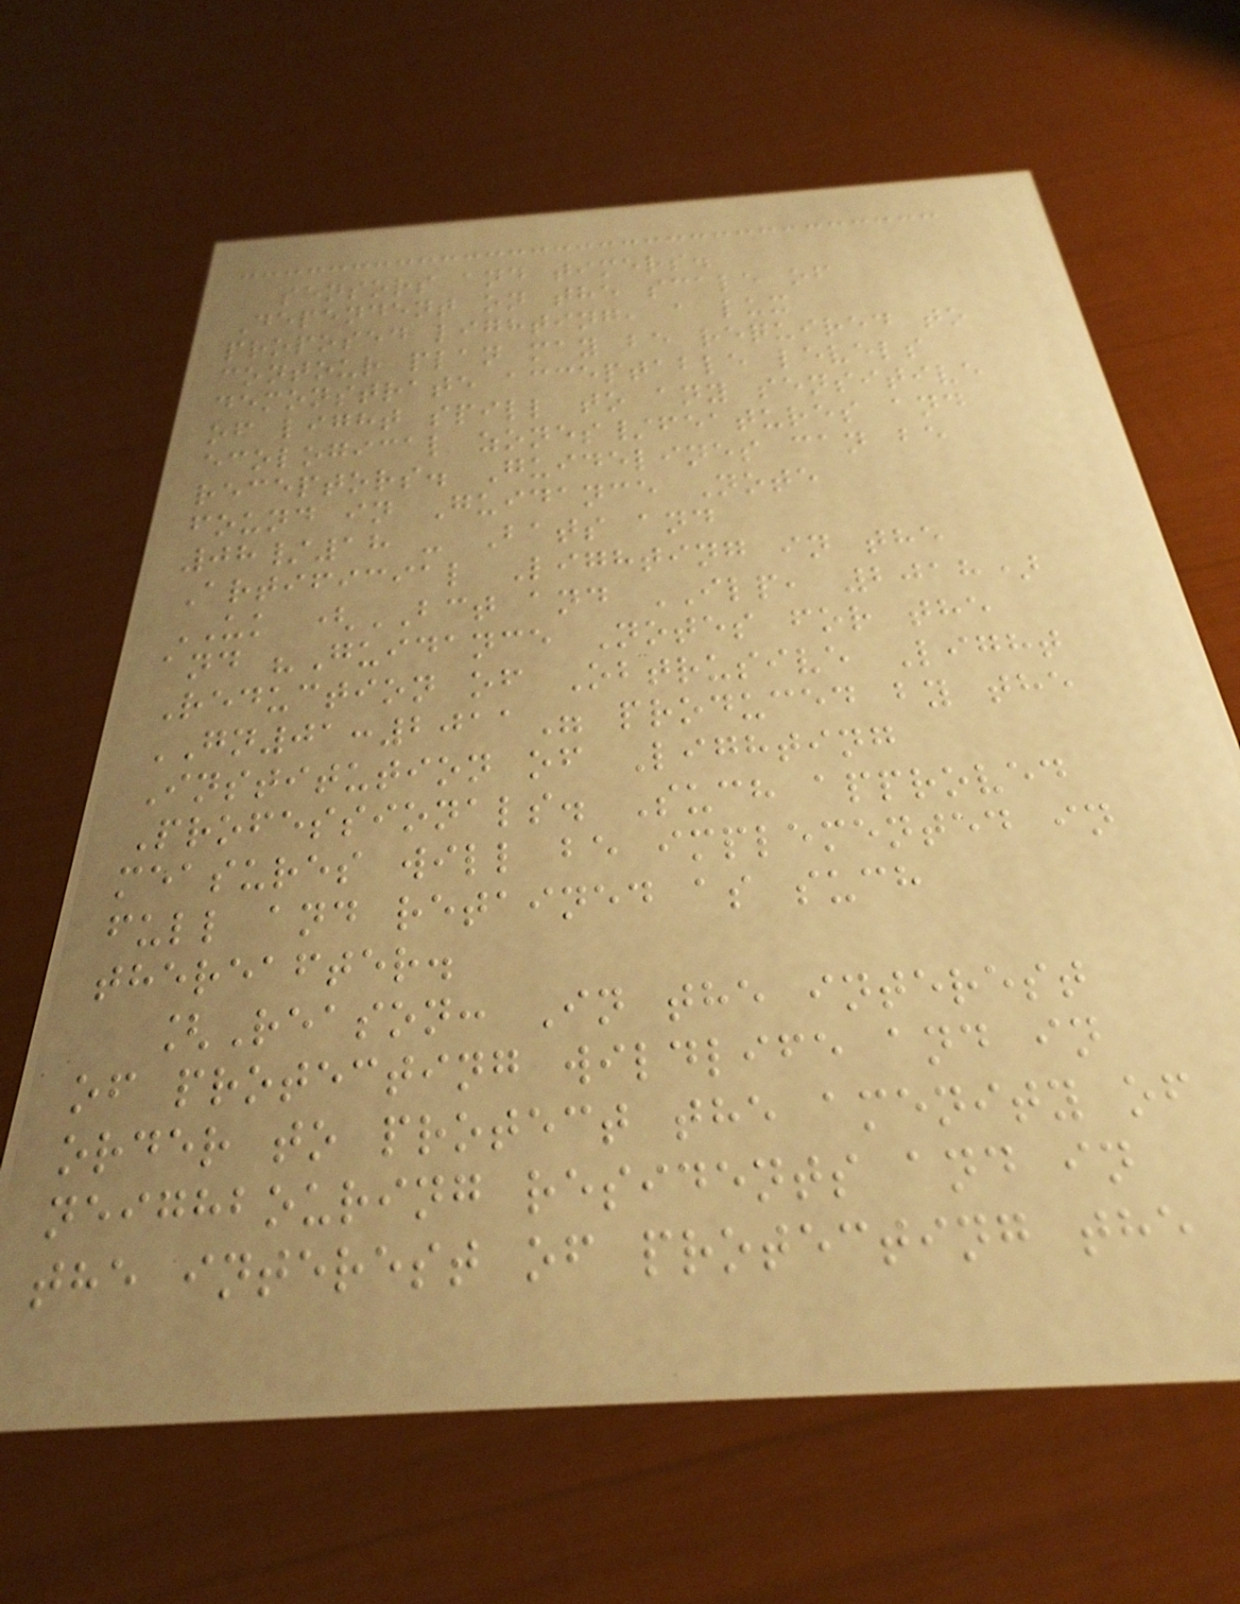sensors and timers.
Dependent on the scale of
proposed lighting, a lux
contour plan may be required to
demonstrate acceptable levels
of light spill to any sensitive
ecological zones/features and
receptors. Guidelines can be
found in Guidance Note
08/18 - Bats and
Artificial Lighting in the
UK (BCT and ILP, 2018)
and "Guidance Notes for the
Reduction of Obtrusive Light
GN01:2011" produced by the
Institution of Lighting
Professionals. Such approved
measures will be implemented in
full and retained as such
thereafter.
[Reason: In the interest
of protecting wildlife and in
order to protect the amenity of
neighbouring residents and in
the interest of protecting the
